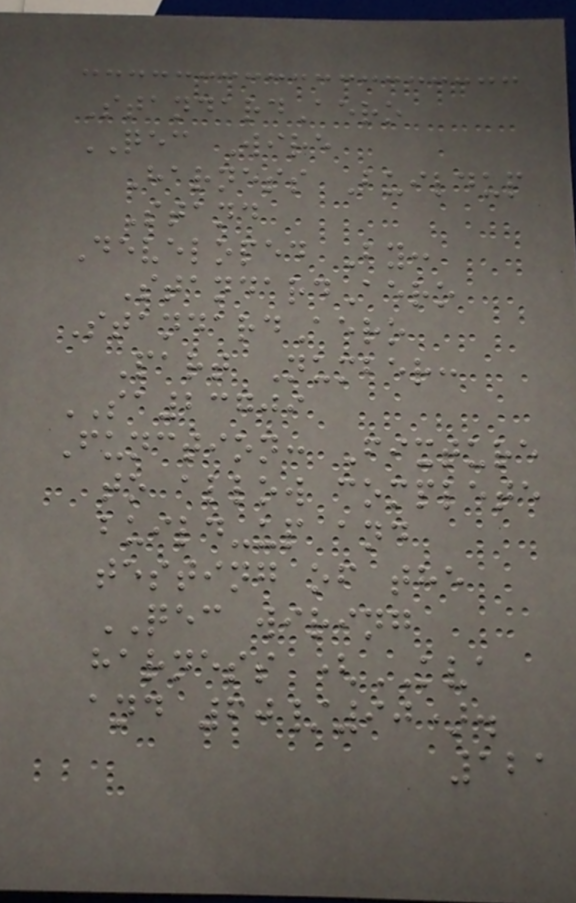StandardAero
QEC Wire
Harness Buildup
Stand
Developed By:
StandardAero
StandardAero
Part Number:
SA23709
Function: Fixture
to allow complete
build-up and
testing of the
QEC wiring
harness (KVA
and 60/90).
121
